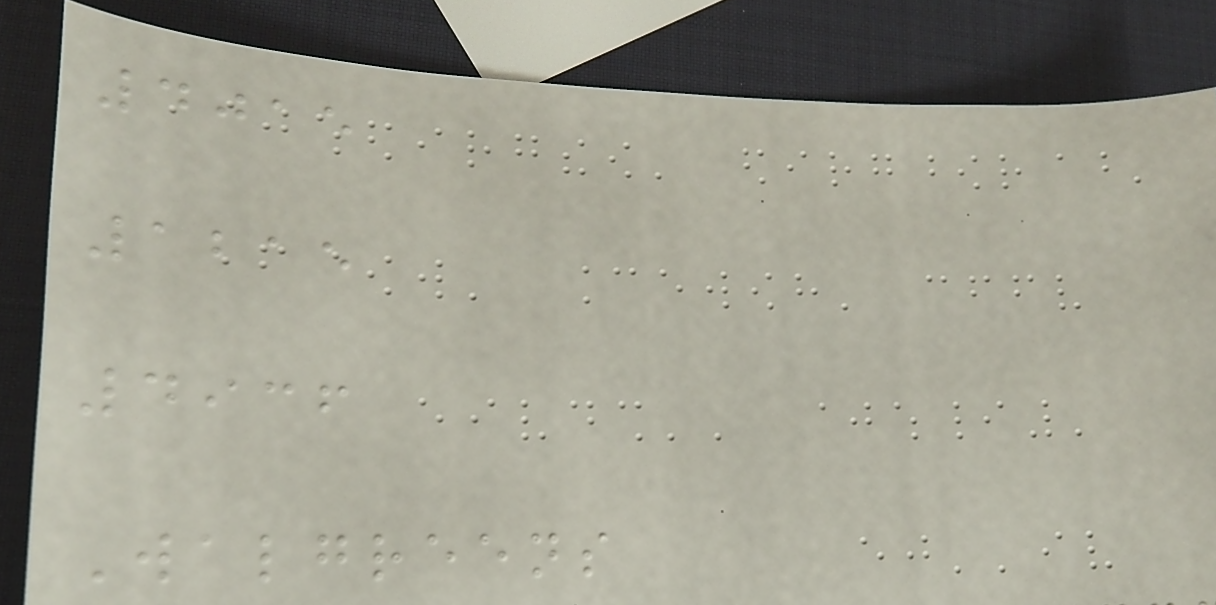4015
1215
4936
Walgreens
